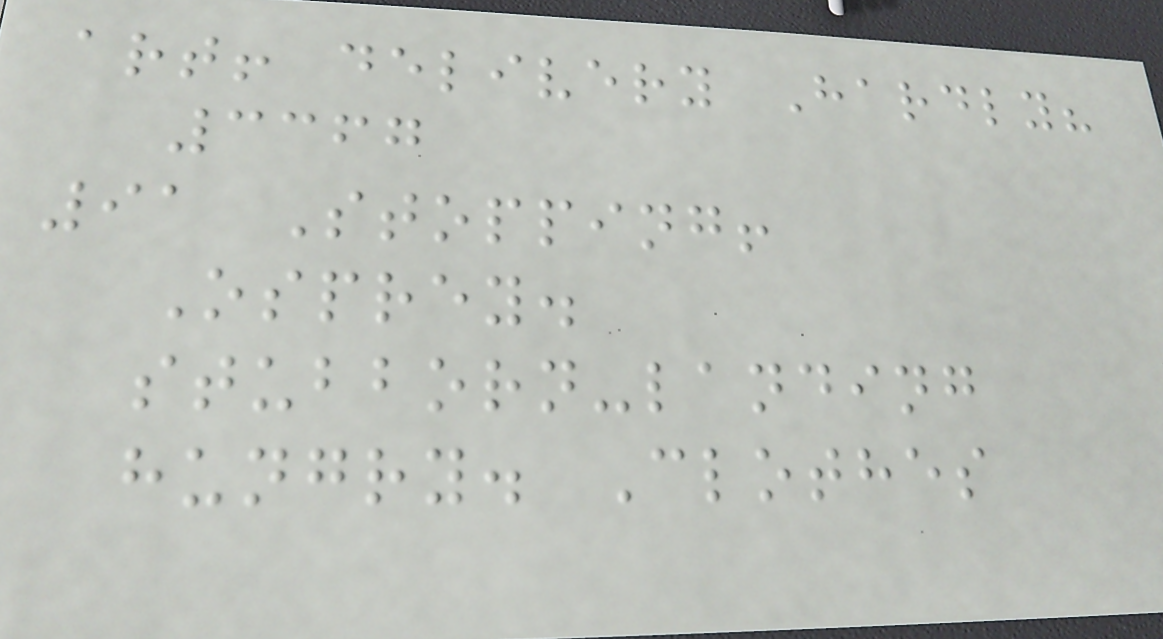art! delivery Hardly?
3367
91 Stopping!
Osprey.
stubborn-landing
hungry. Clothes
